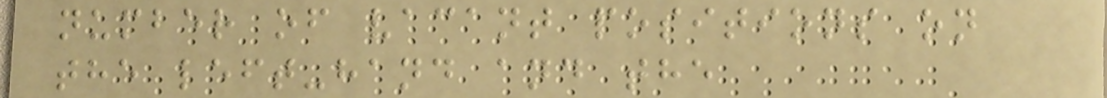number of vacant positions on
the left-hand and the
